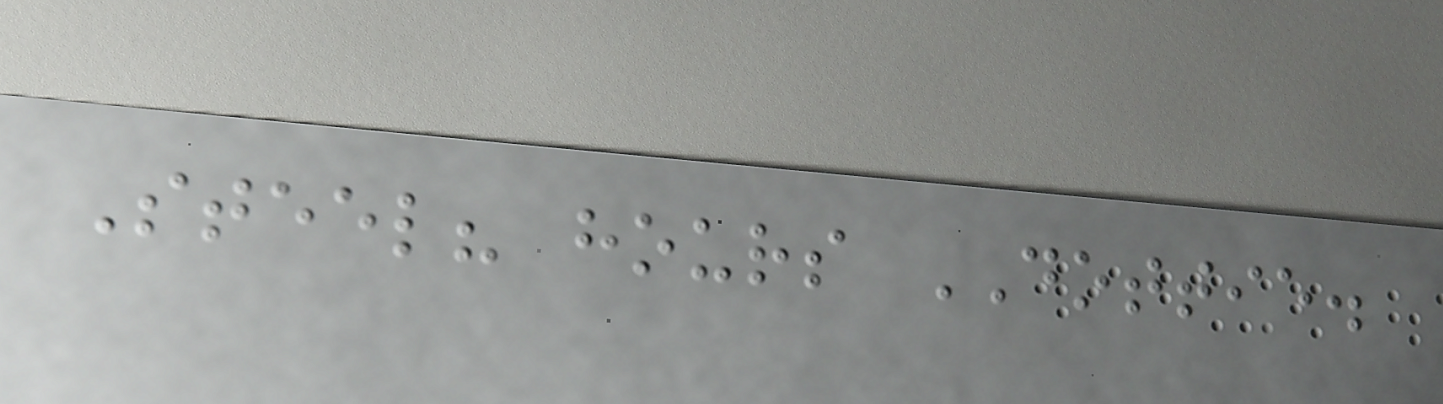Steel? hours DOTTIE.
